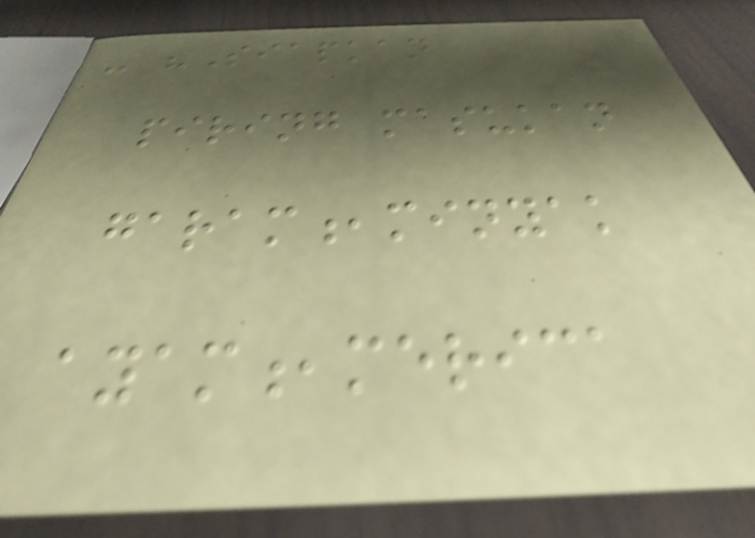- "Siapkan
piring masukan
garam,minyak
ayam,merica
